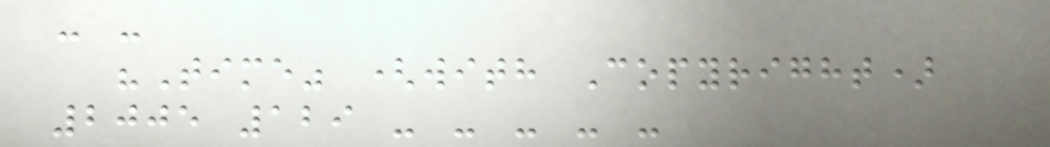- -
"Time" (with Copyright)
2005 129 - - - - -
